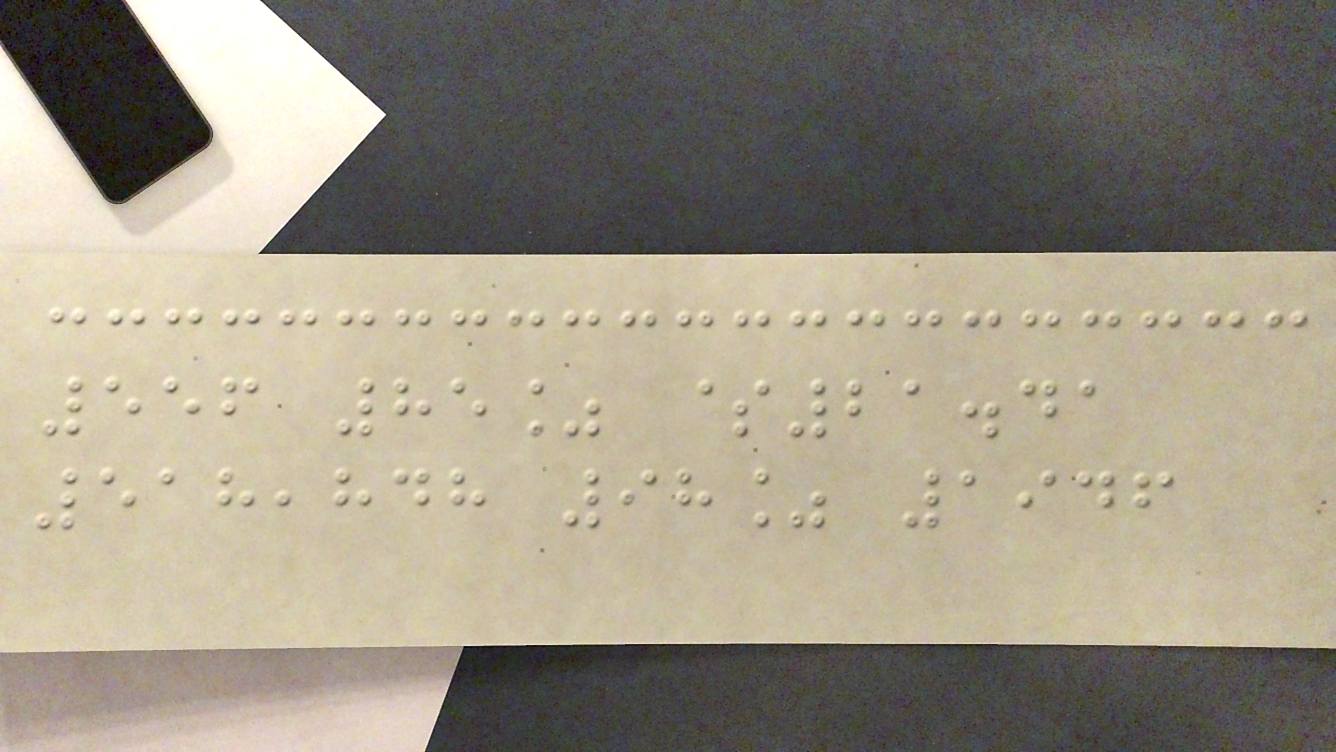556 85% $21.41
518,848 98% 1946
